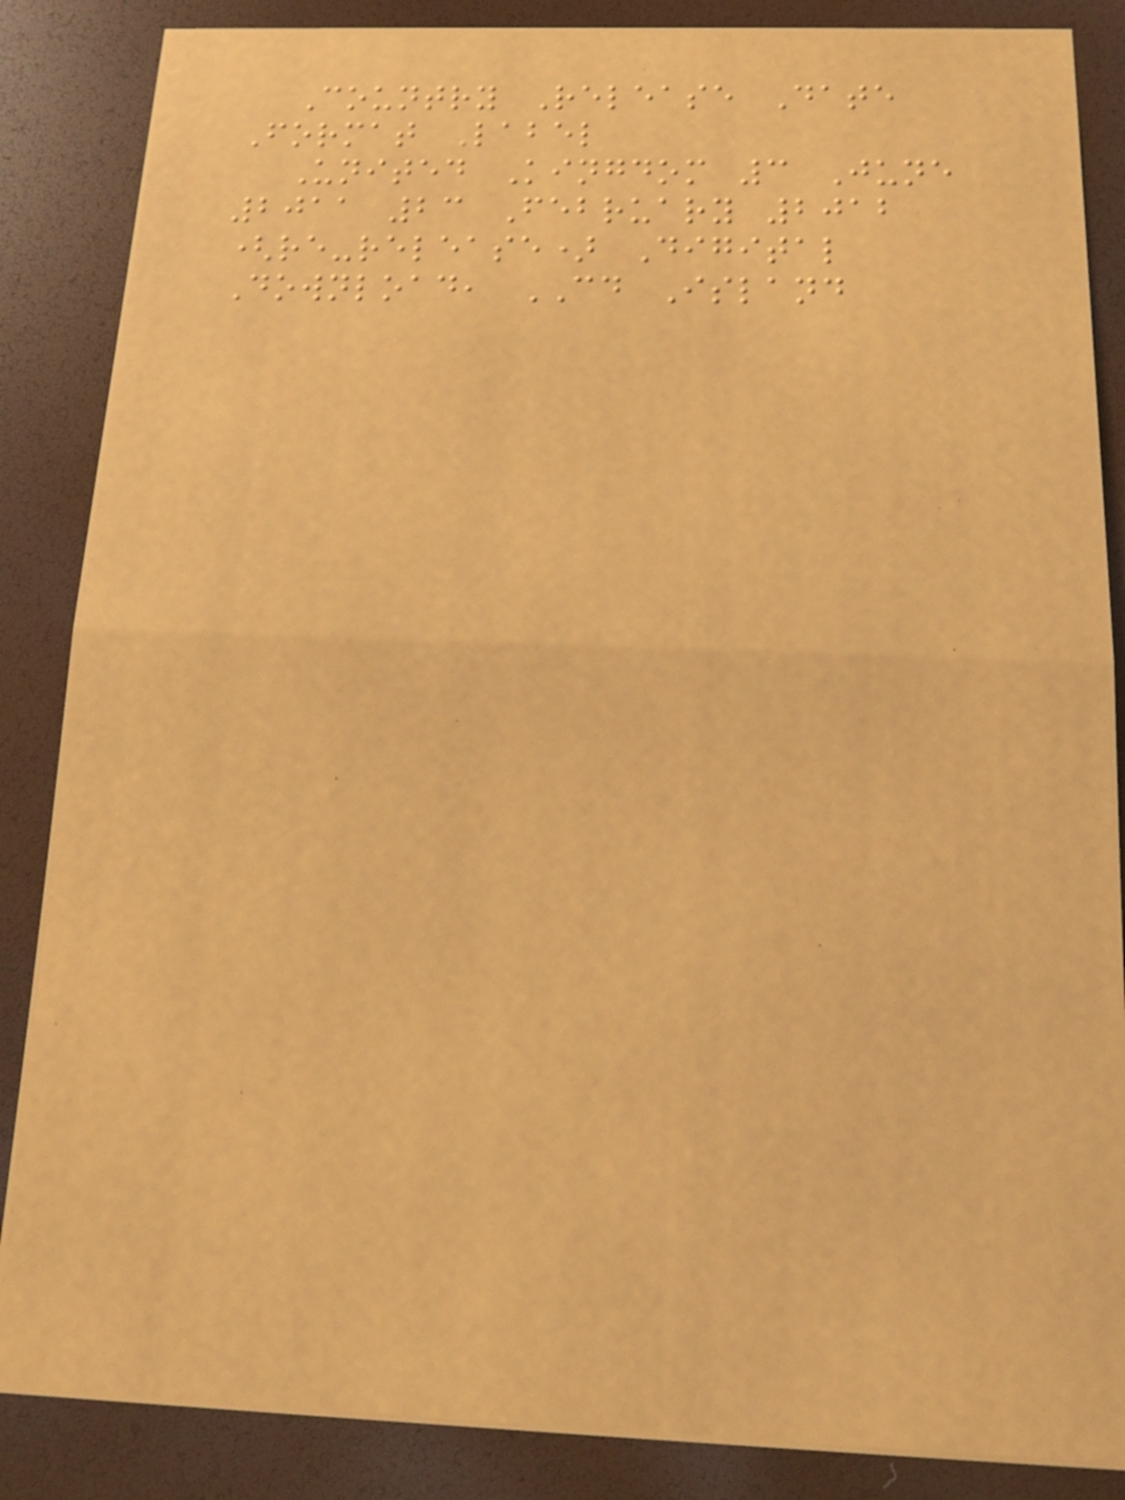Country Release Date
Format Label
United Kingdom 3 June
2011 23 February 2012
(re-release) Digital
Download, CD Island
